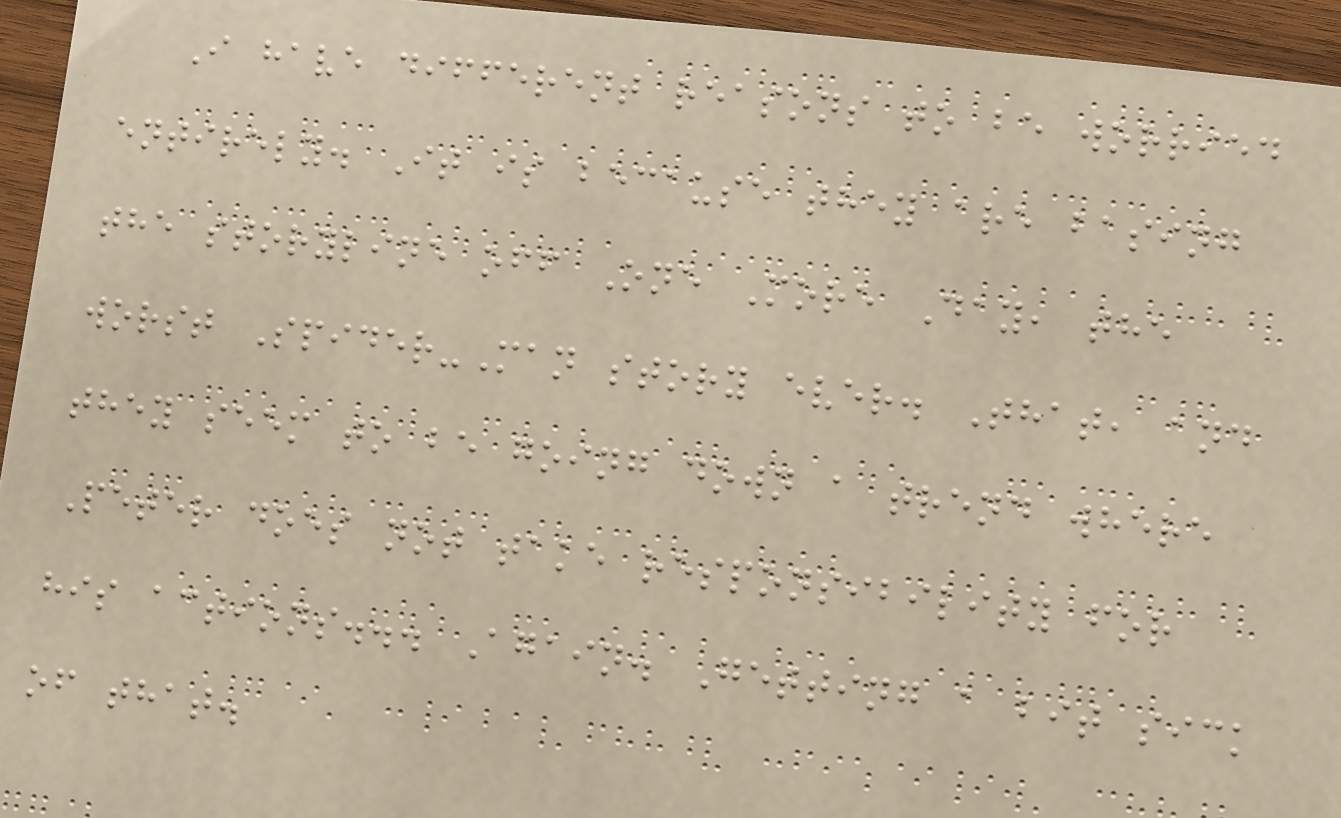I have different reasons to be worried
entirely. It is because they are basing
the storyline off One More Day, the
worst Spider-Man story ever. That, and
they seem to be going down a trend where
Peter does not take responsibility for
his actions... Again. Getting a bit sick
of that.
